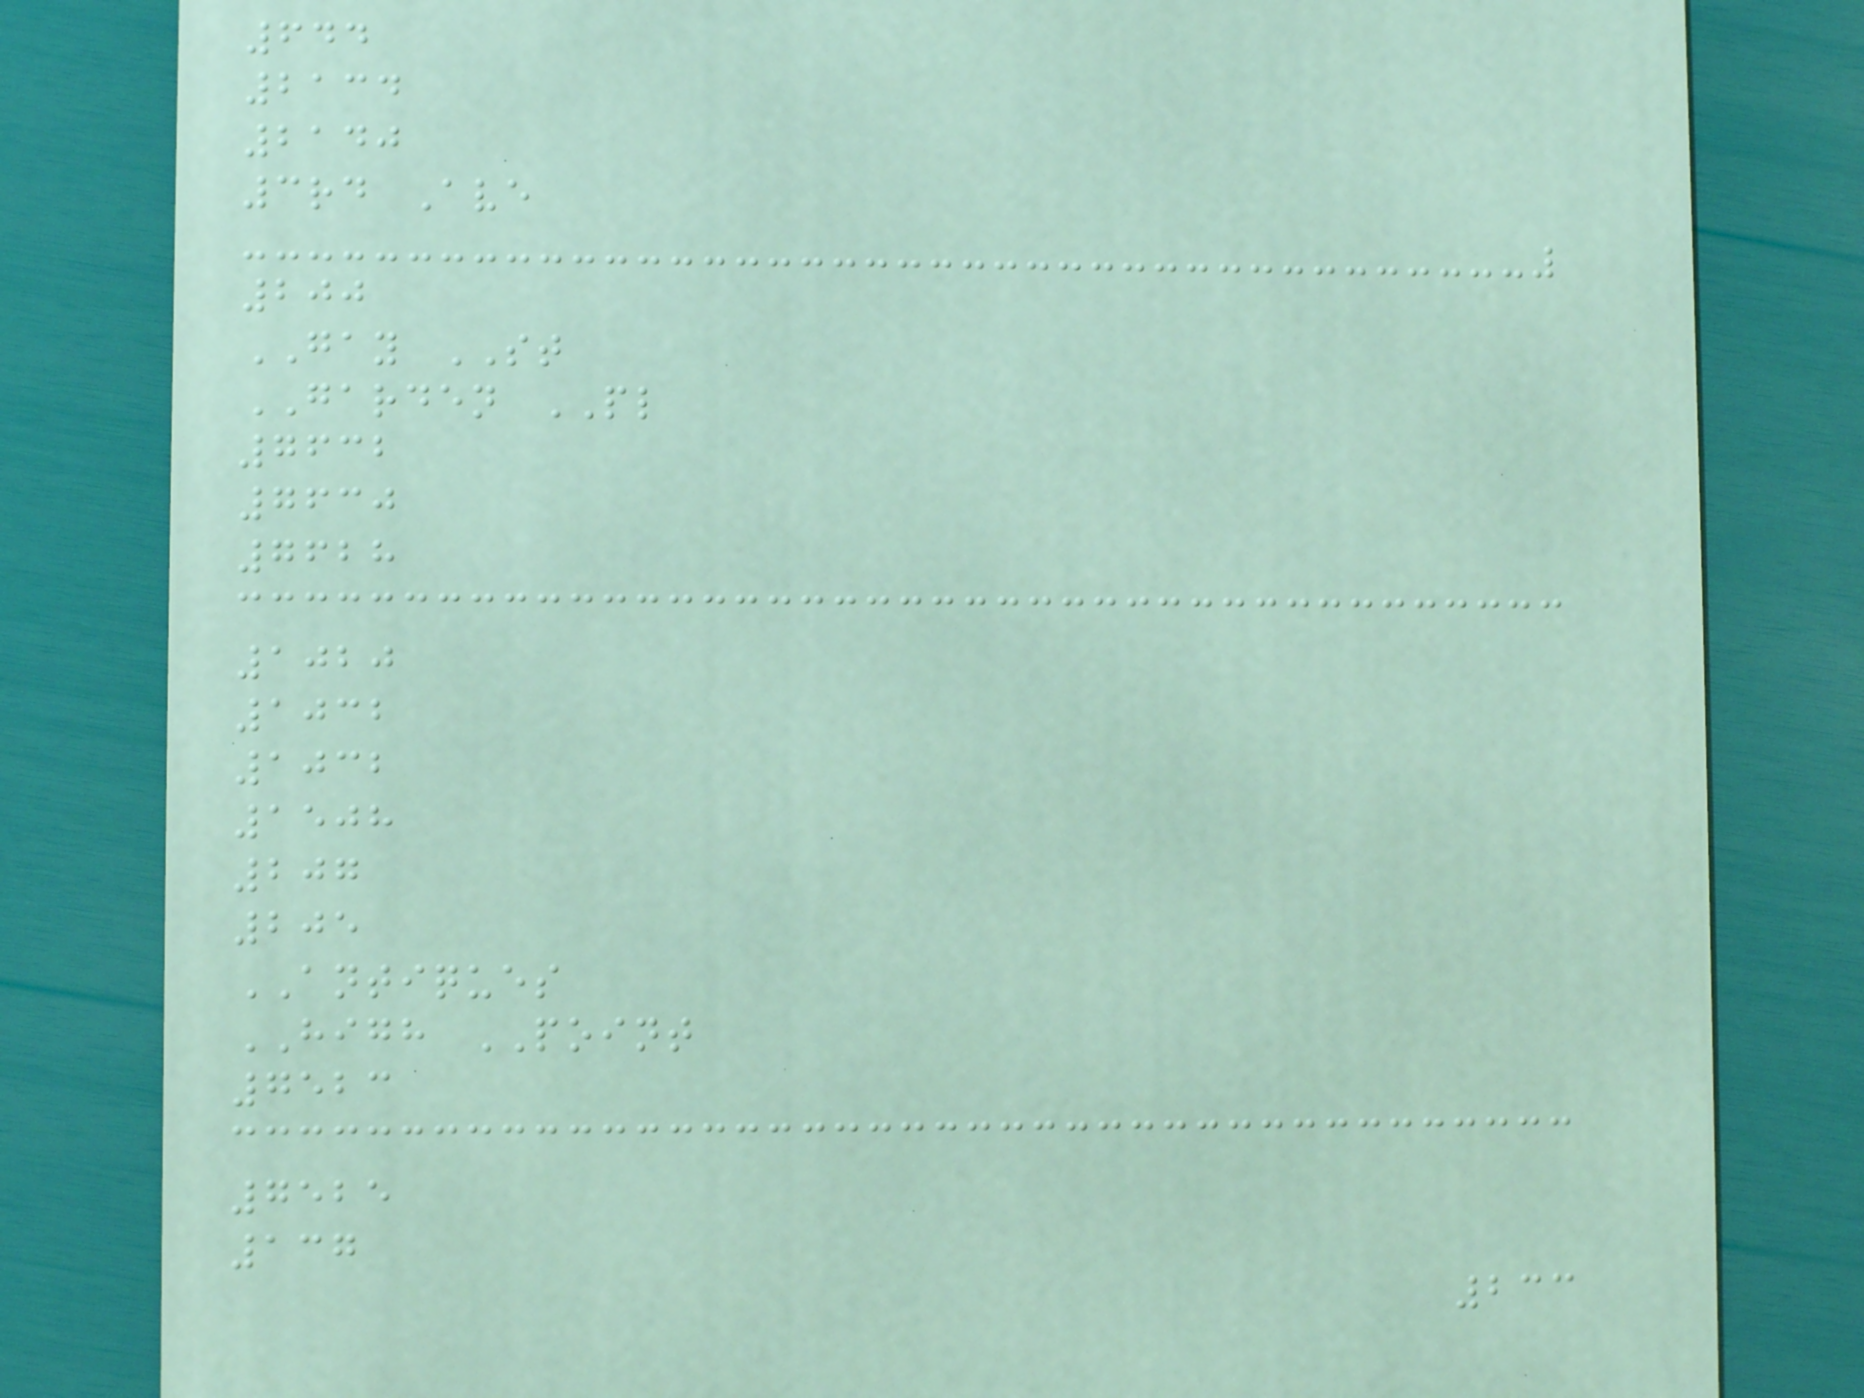644
2134
2140
3rd Ave
200
GAY ST
GARDEN PL
7632
7630
7628
1020
1032
1032
1508
207
205
ANTIQUES
HIGH POINT
7523
7525
137
233
